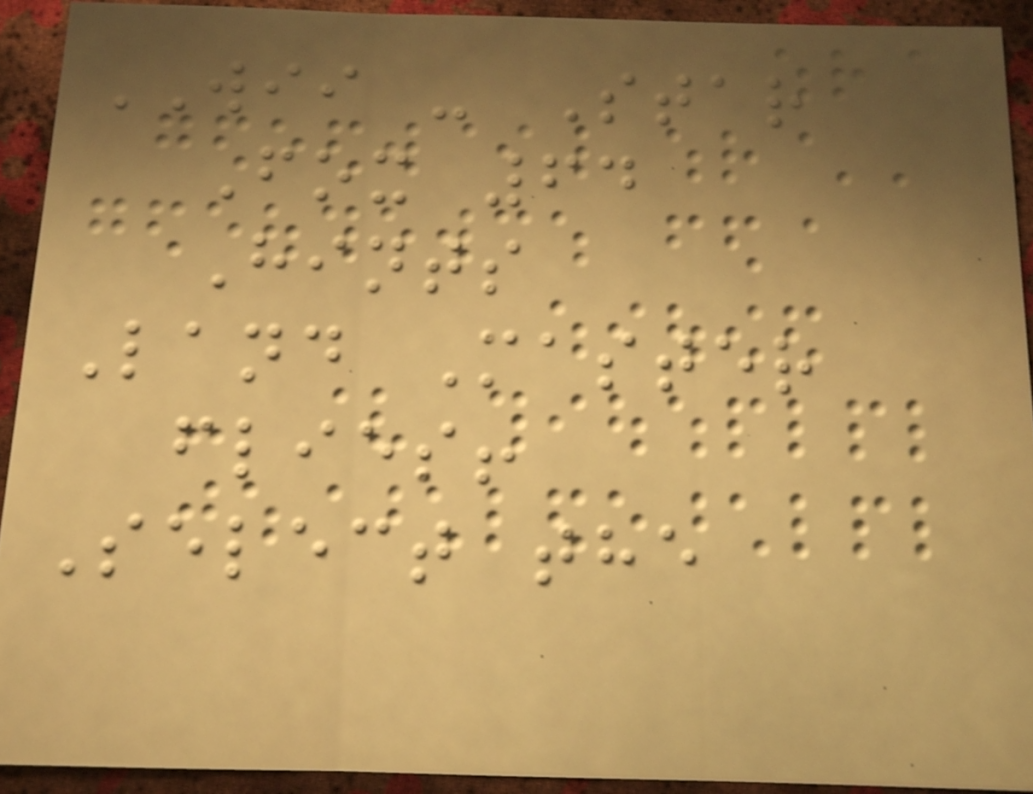WII - Star
Fox 64
Hints
Land Master
flies!
Select the
